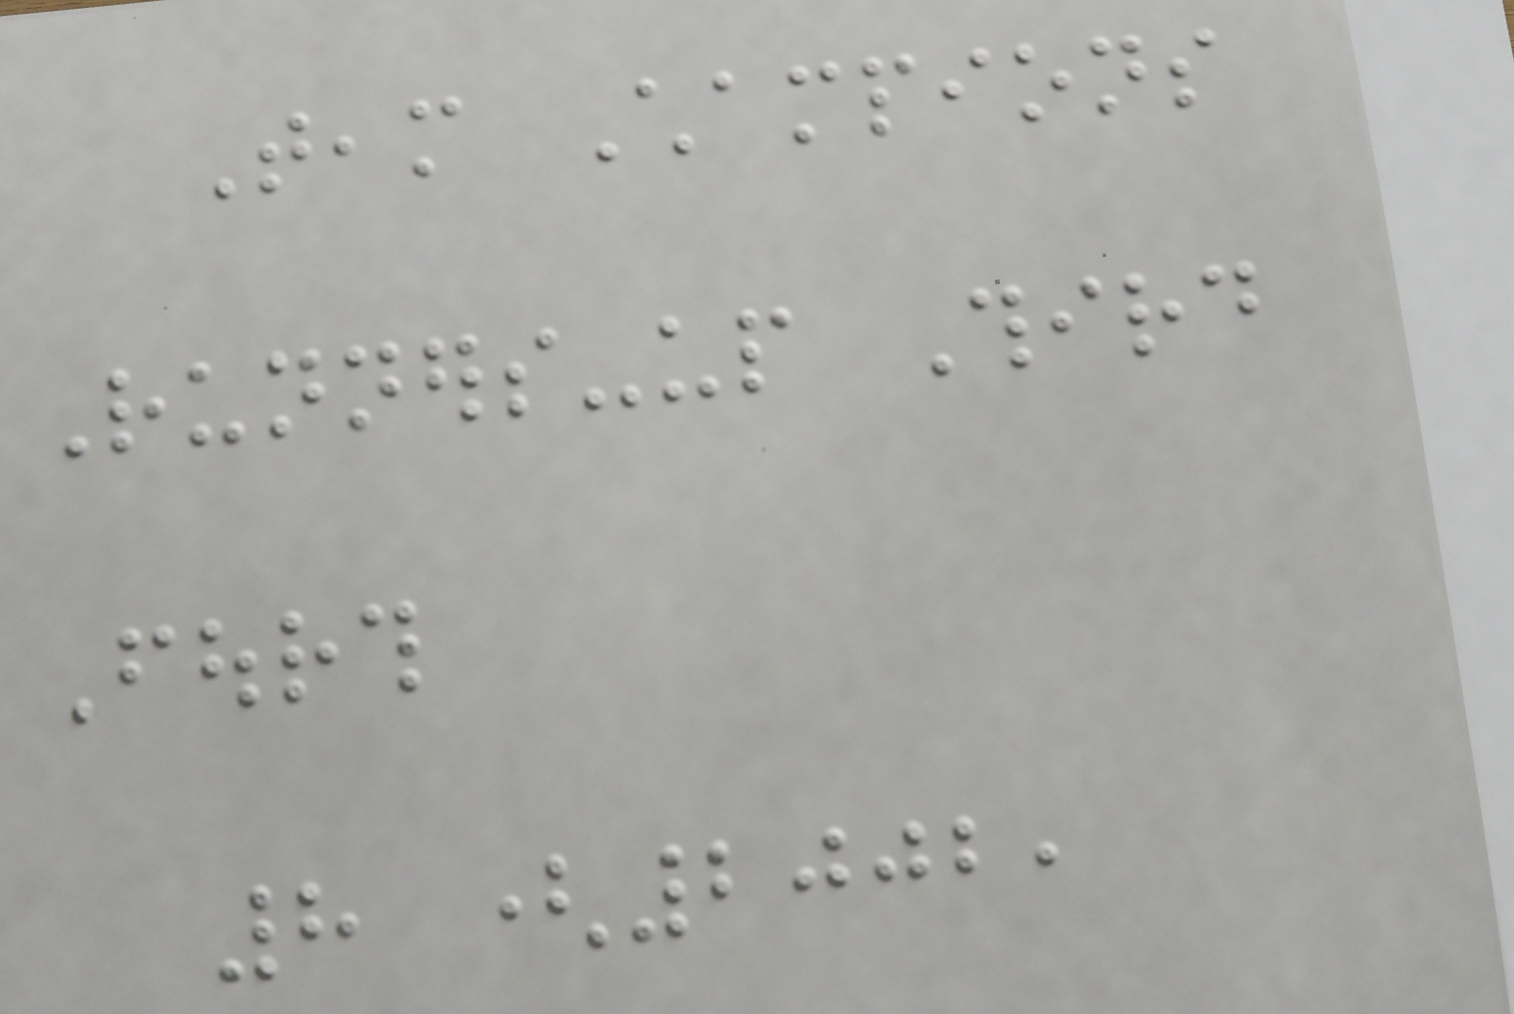Team Champions
Runners-up Third
Fourth
8 (2002,
